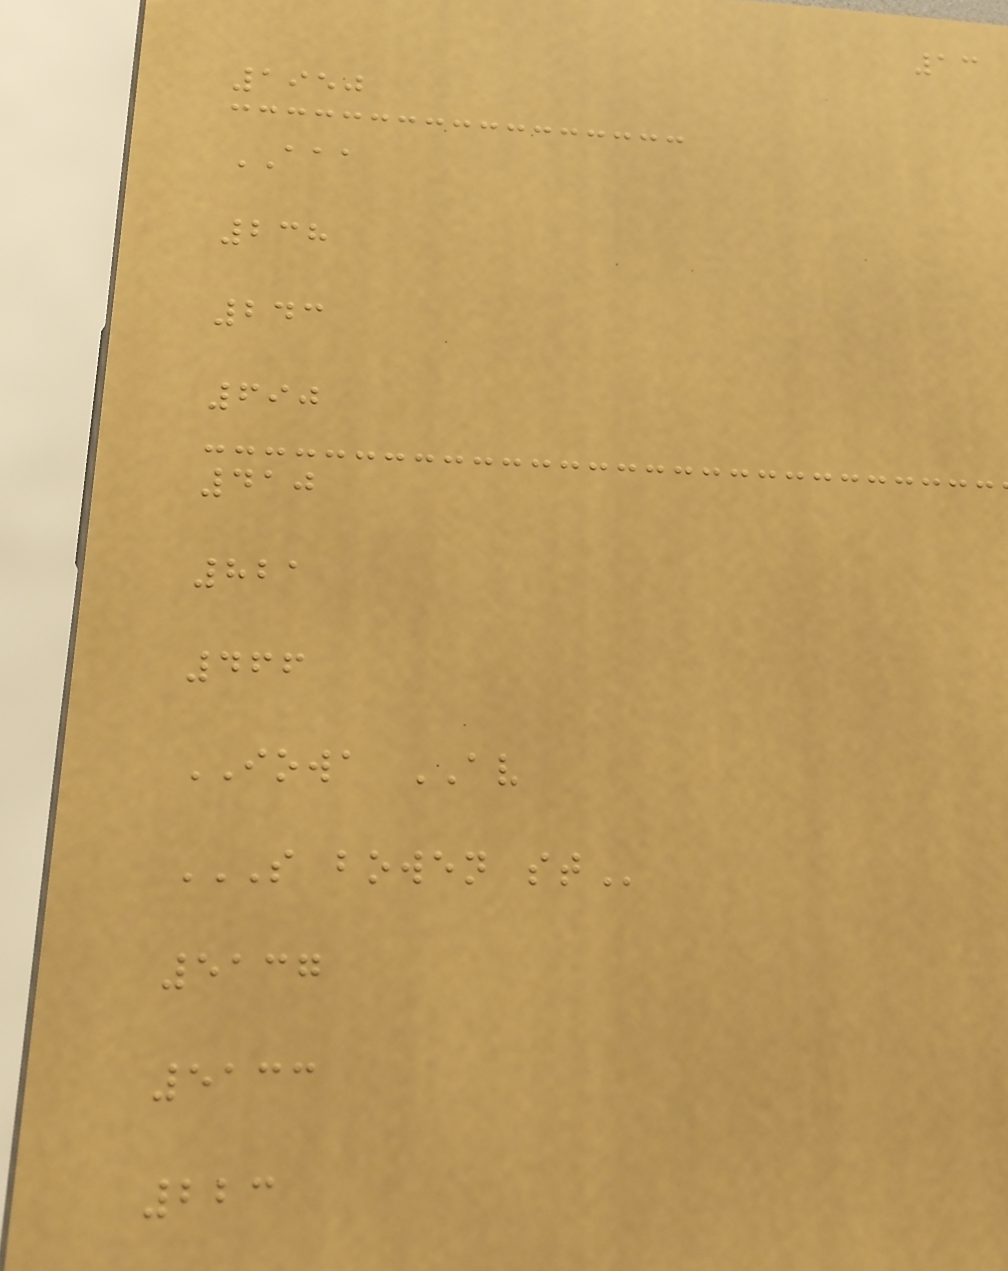13
1950
AAA
238
243
690
410
821
466
IOWA AV
S BOWEN ST
5137
5133
223
